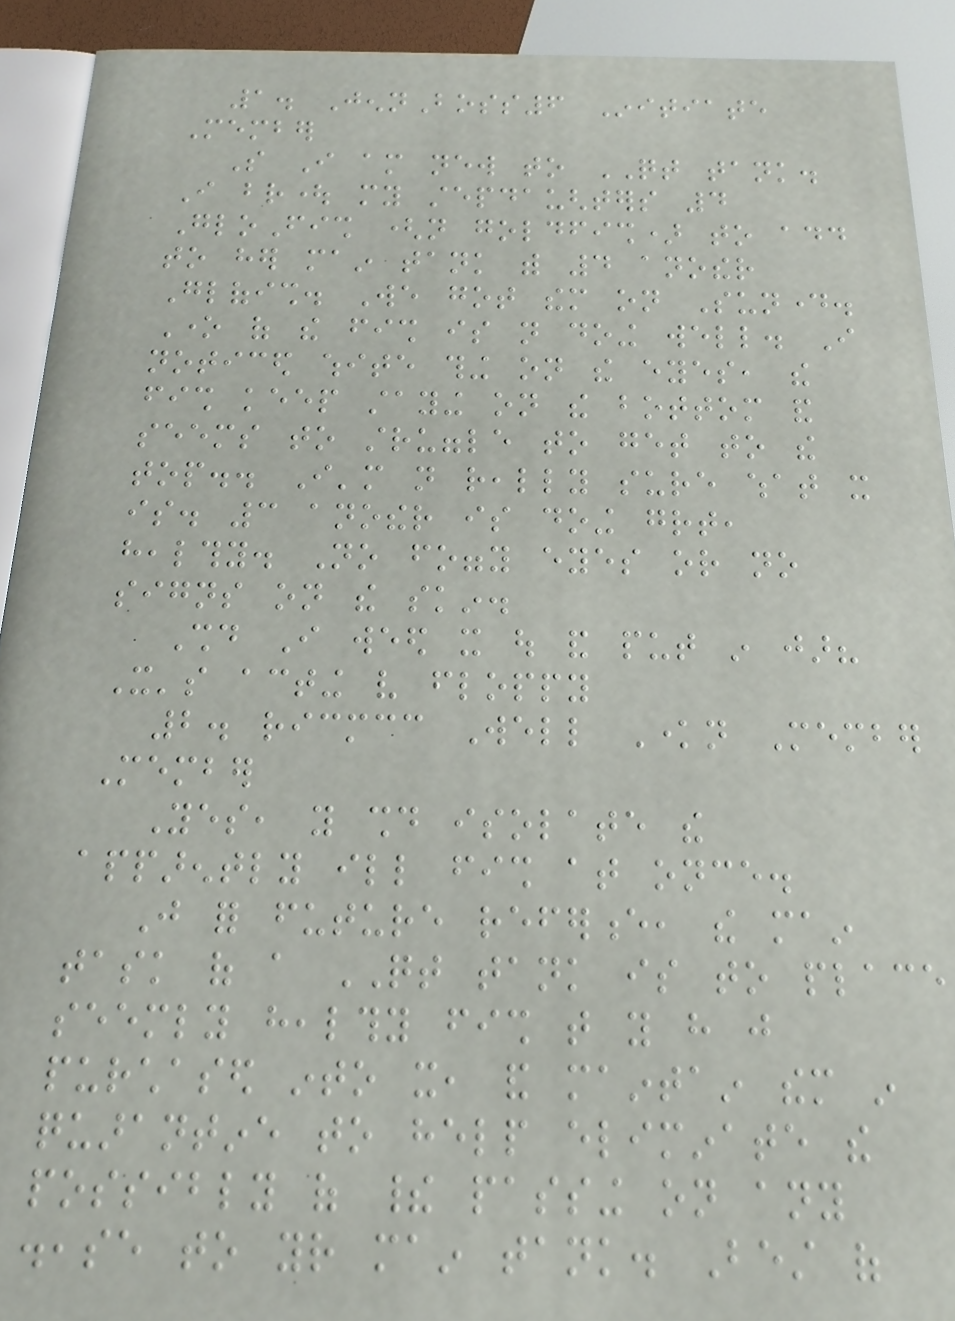1. JennBoss6 Initiate
Member
So I am new to QT tank.
I brought my stepdaughters 4
GloFish (not goldfish) to add
to her main tank with 4 another
Glofish. We got them on Sunday.
One of the fish is not doing well. I
noticed white thing on the eyes, the
fish keep staying on the bottom and
seems to struggle to get to the
top.. I'm not really sure what it
is. 3 another is doing great,
healthy. No foggy eyes or no
signs on the skin.
Should I weed it out and put in jar?
It's acting very floppy
2. ricmcc Well Known Member
Member
Yes, you should isolate the
apparently ill fish at once.
Just for future reference, the main
task of a QT tank is to place
seemly healthy fish that you have just
purchased into it, and maintain them in
quarantine to help eliminate the
possibly of their passing on any
disease to your main tank. Best of
